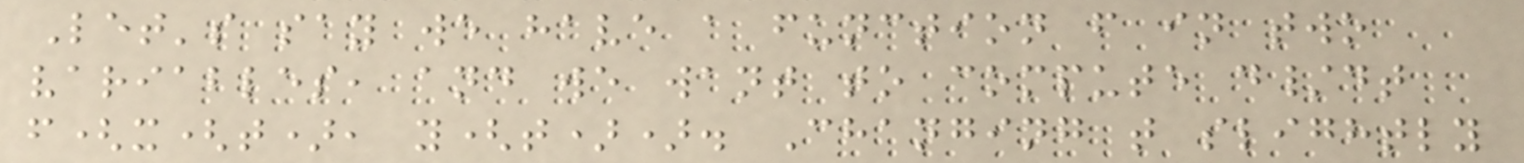Let's say we have a function f in two
variables, and we want to compute d/dt
f(x(t), y(t)). Changing t slightly
